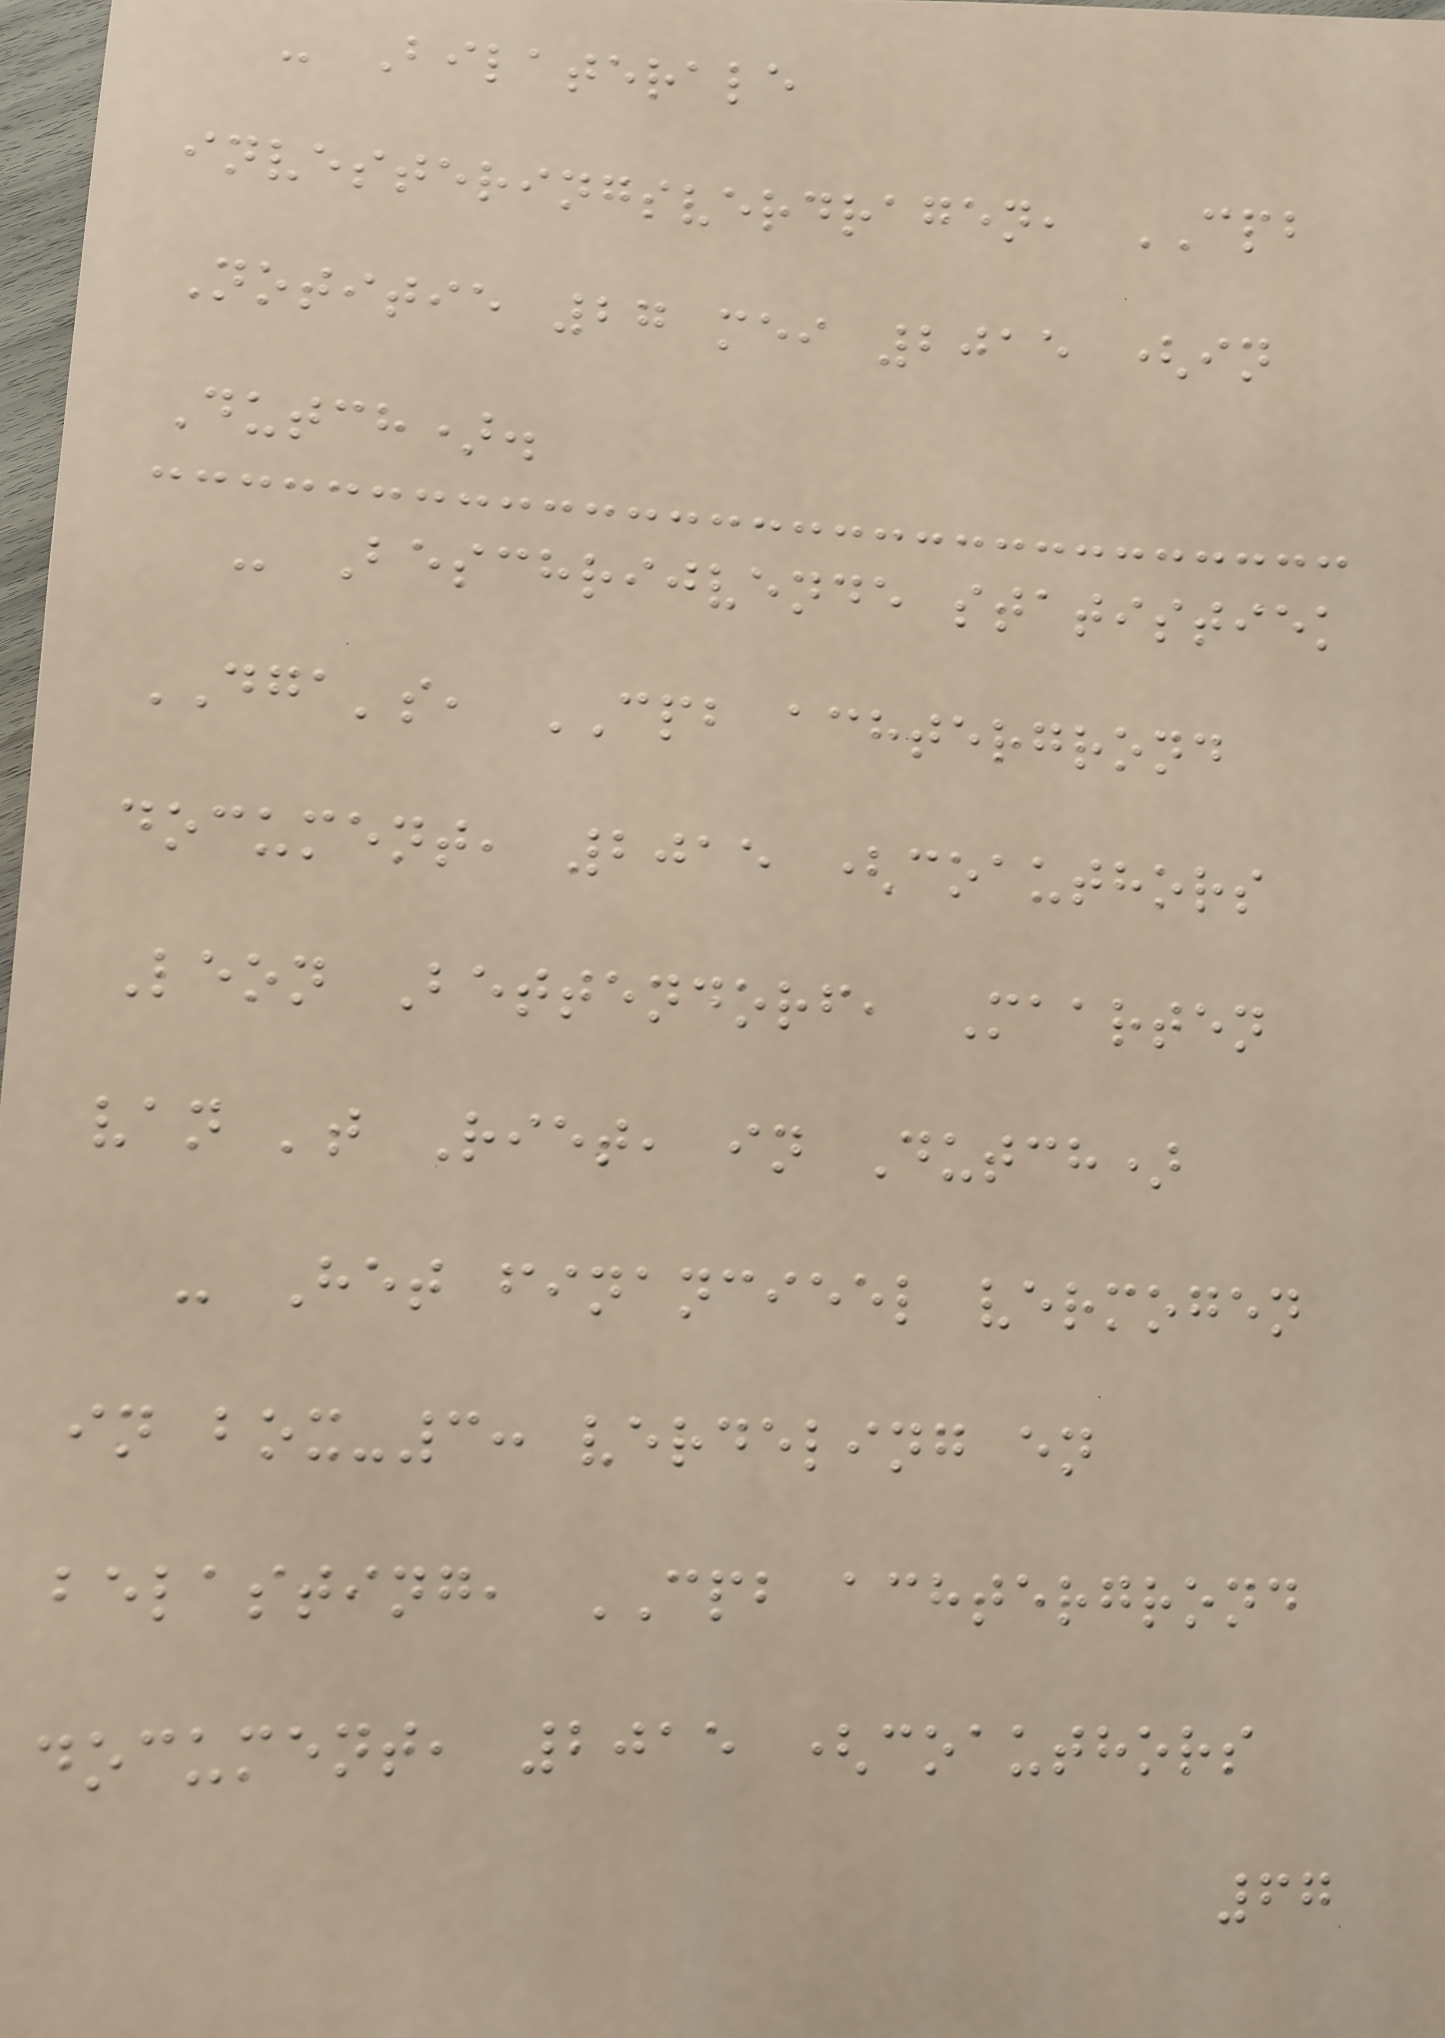- Bilaterale
investeringsverdragen, CPB
Notitie 27 mei 2015 (in
Dutch).
- Beschrijvende statistiek
DGA's, CPB achtergrond
document, 2015 (coauthors
Leon Bettendorf, Maarten
van 't Riet, in Dutch)
- Het financieel vermogen
in box-3: verdeling en
belasting, CPB achtergrond
document, 2015 (coauthors
67
